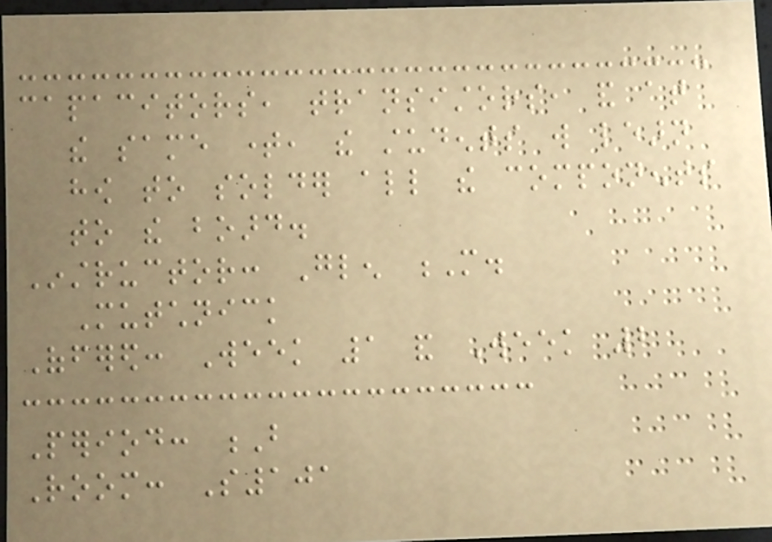capacitors, transistors, and at
the same time, the students will learn
how to solder all the components
to the board.
Instructor: Glen M.
Mutchnick
Offered: Week 1 and Week 2
Period: B
Room: S101
